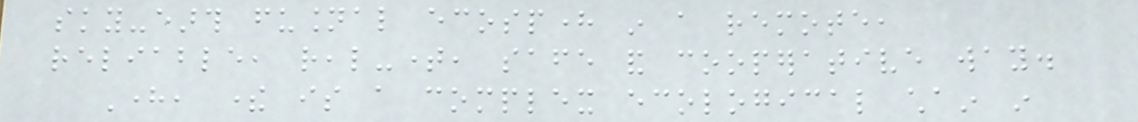sky-earth fusional ecosphere in a remote,
reliable, real-time, safe and cooperative way.
Here, there is a complex ecological chain in
